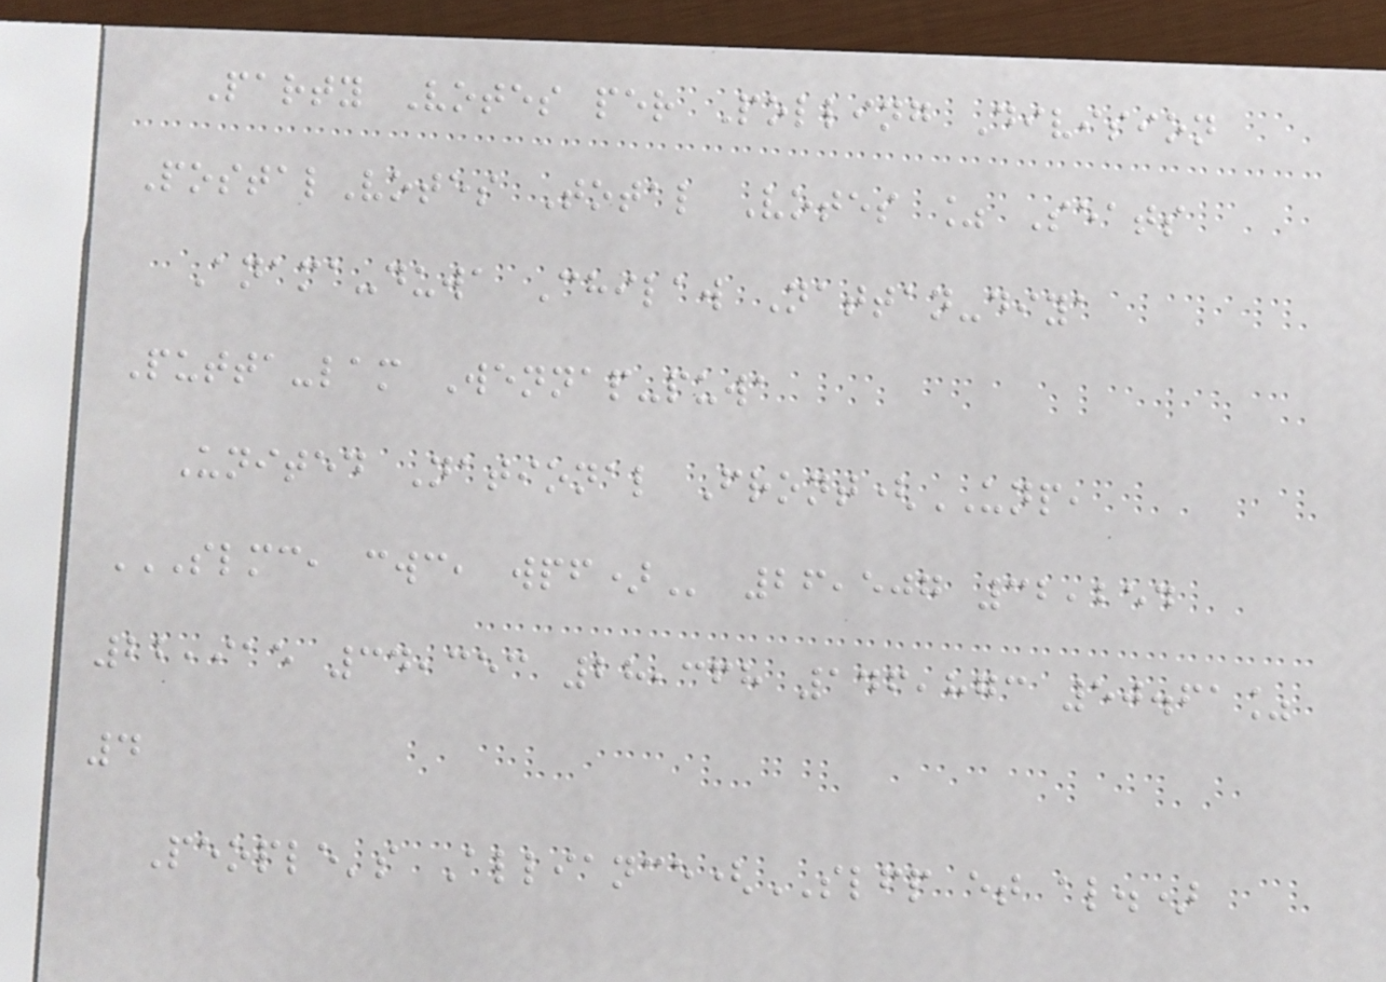Party Votes per Polling Division
PostalVotes Total Votes % Seats
Anama-duwa Chilaw Nattan-diya
Putta-lam Wennap-puwa
United National Front(UNP,
SLMC, CWC, WPF) 26,507 32,254
22,915 34,353 28,368 146,873 50.61%
4
People's Alliance(SLFP et al.)
